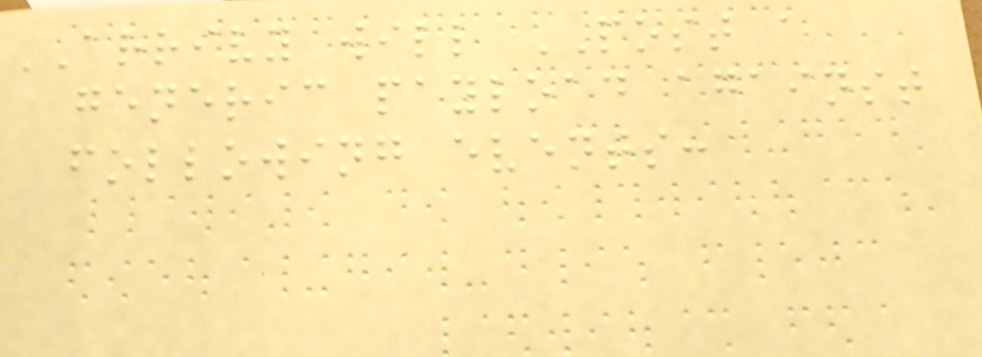ARRIVY will POST a
generic payload against
following events:
